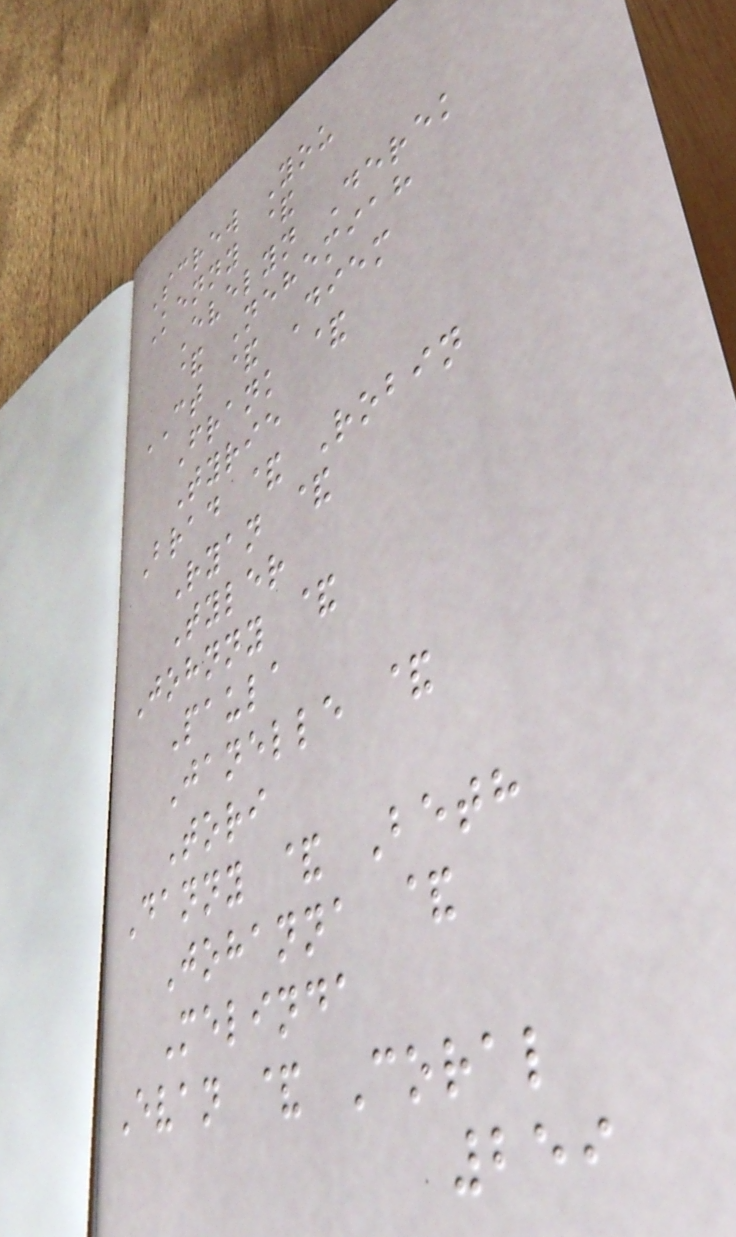Screw You
Kenny &
Evelyn Derek
& Nehemiah
CT & Diem
Frank &
Tyrie
Brad & Robin
Ryan &
Tyler
Johnny &
Paula
Janelle &
Tori
Danny & Beth
Johanna &
Melinda
Evan & Coral
259
